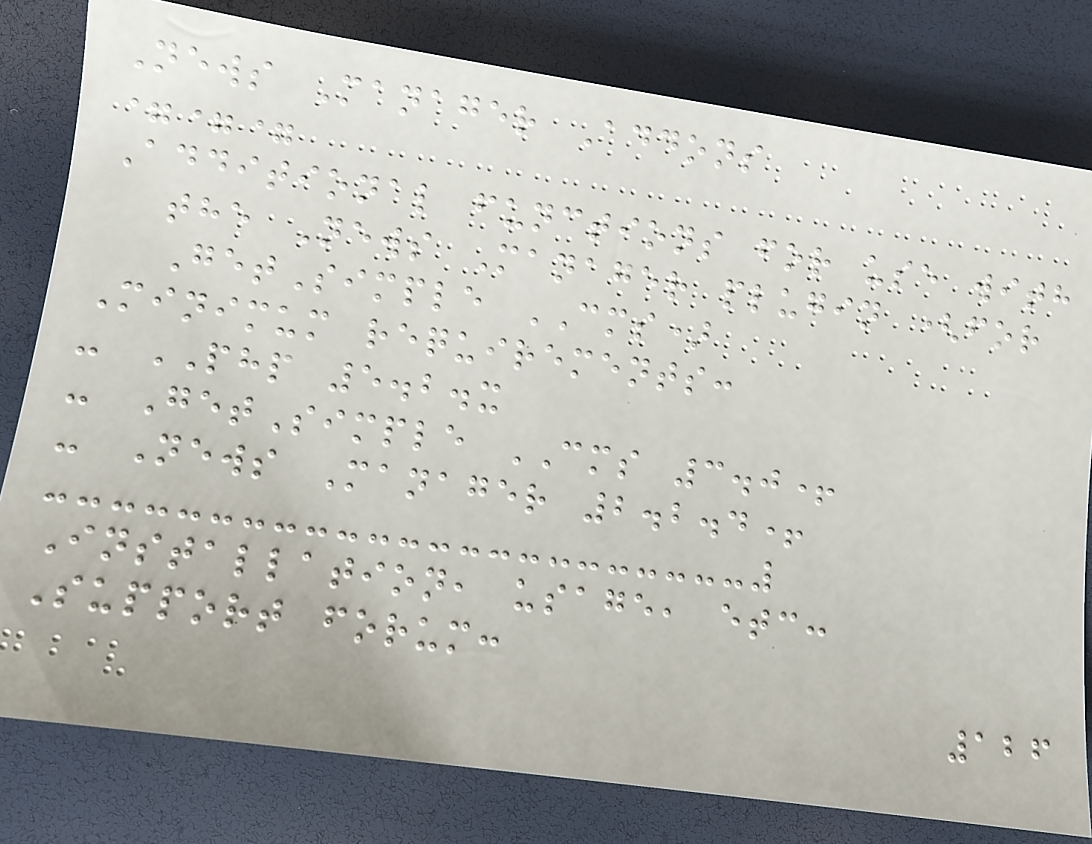News Manager Addons
===
Additional functions for use with
the News Manager plugin (for
GetSimple CMS)
Minimum requirements:
- PHP 5.2.x
- GetSimple CMS 3.0+
- News Manager 2.2.4+
Installation, usage, etc:
Support forum:
126
